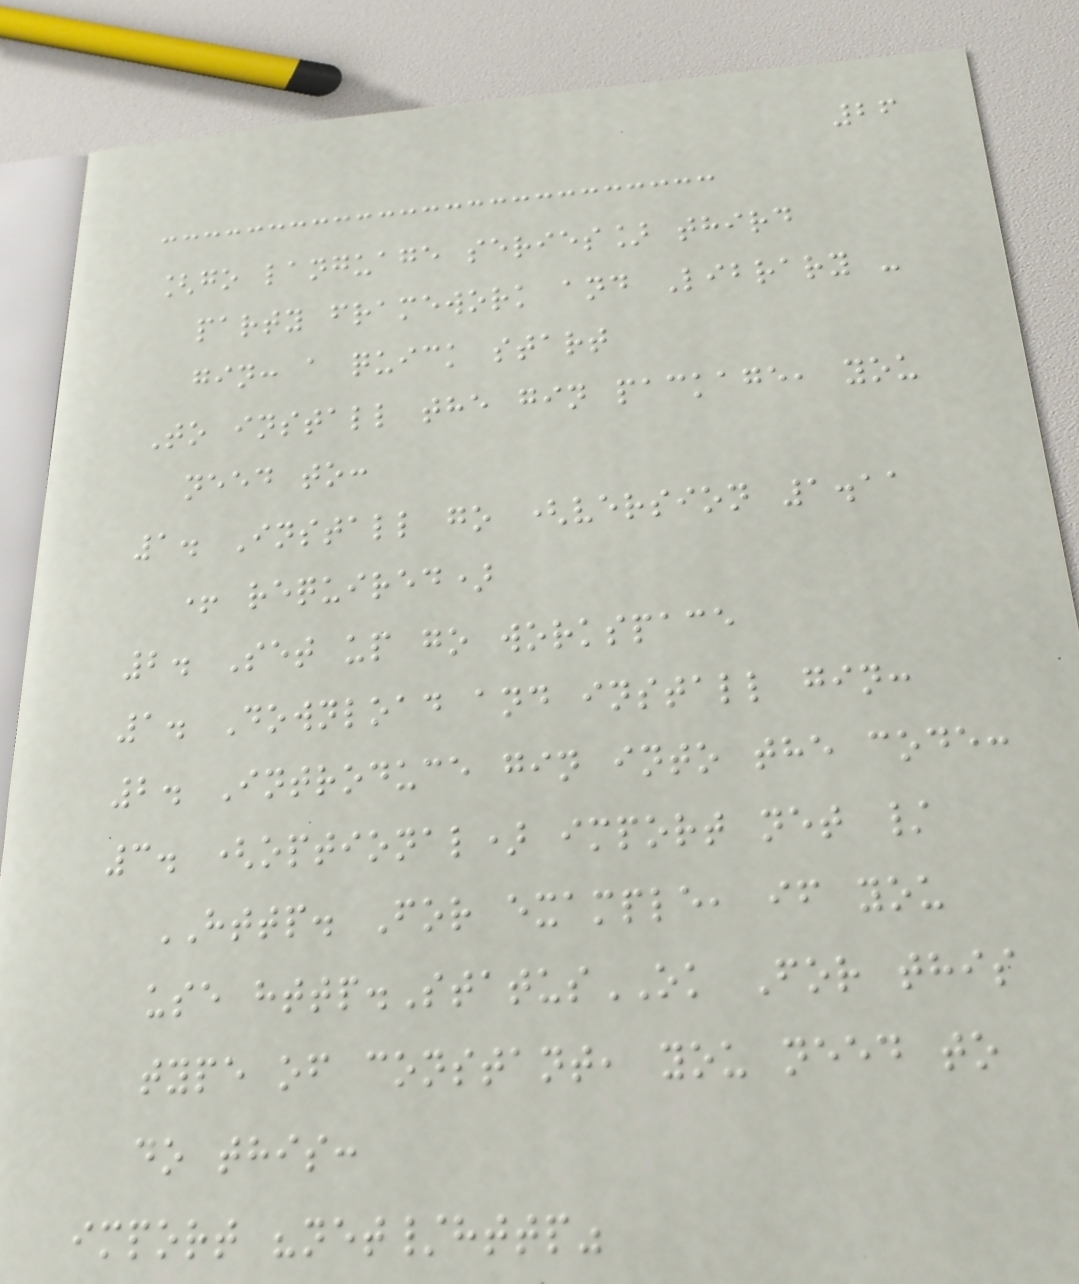26
[go language series] third
party framework and Library -
gin: a quick start
To install the gin package, you
need to:
1. Install go (version 1.11
+ required)
2. Set up go workspace
1. Download and install gin:
2. Introduce gin into the code:
3. (optional) import net /
HTTP. For example, if you
use http.StatusOK For this
type of constant, you need to
do this:
import "net/http"
